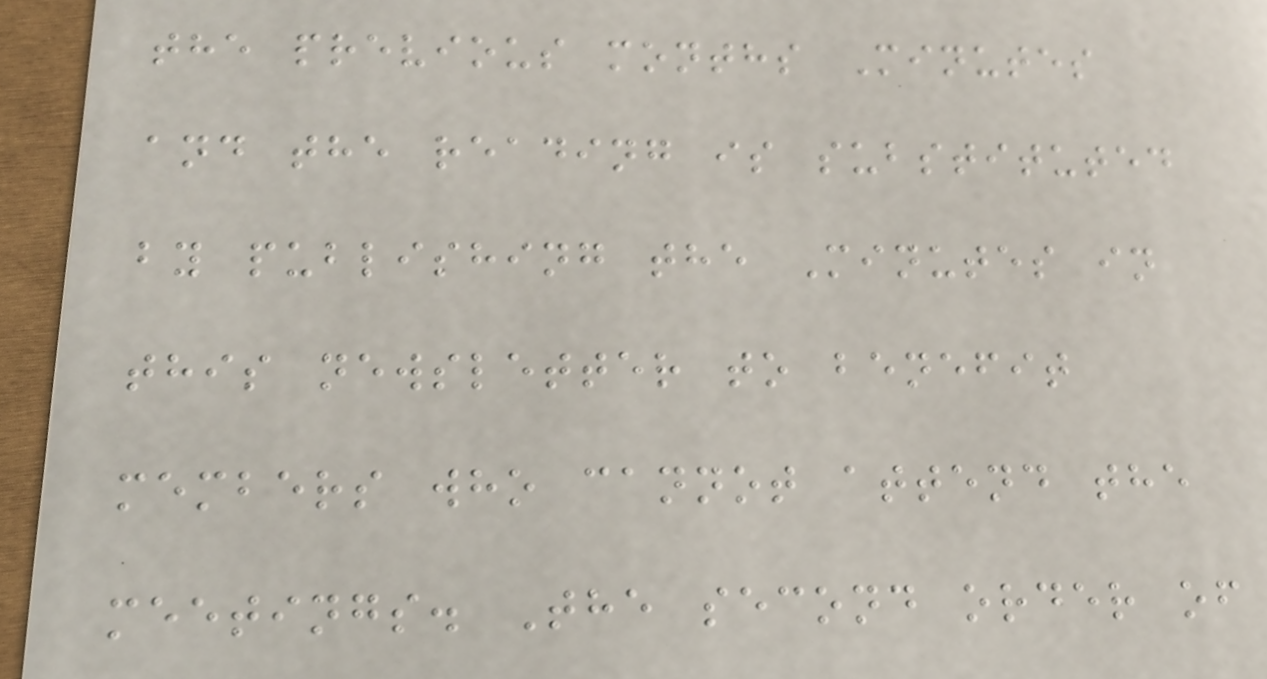the previous months Minutes
and the reading is substituted
by publishing the Minutes in
this newsletter to benefit
members who cannot attend the
meetings. The second order of
